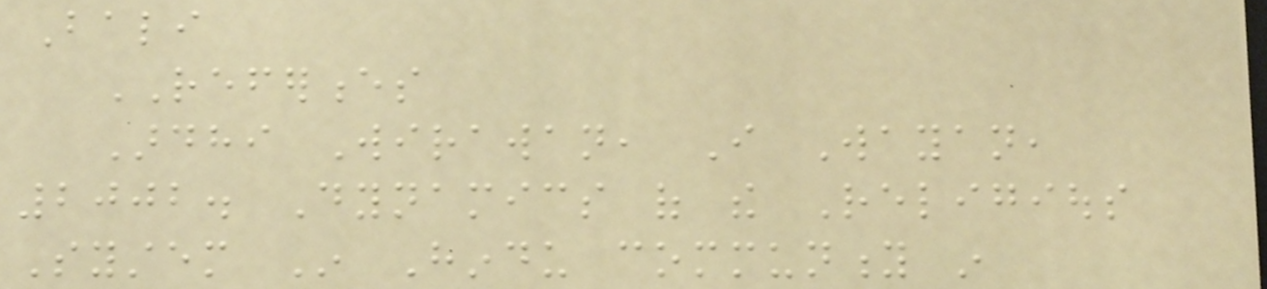Bali
REFERENCES
Ardhi Wirawan, I Wayan,
2002. Dynamics of the Religious
System In Hindu community in
